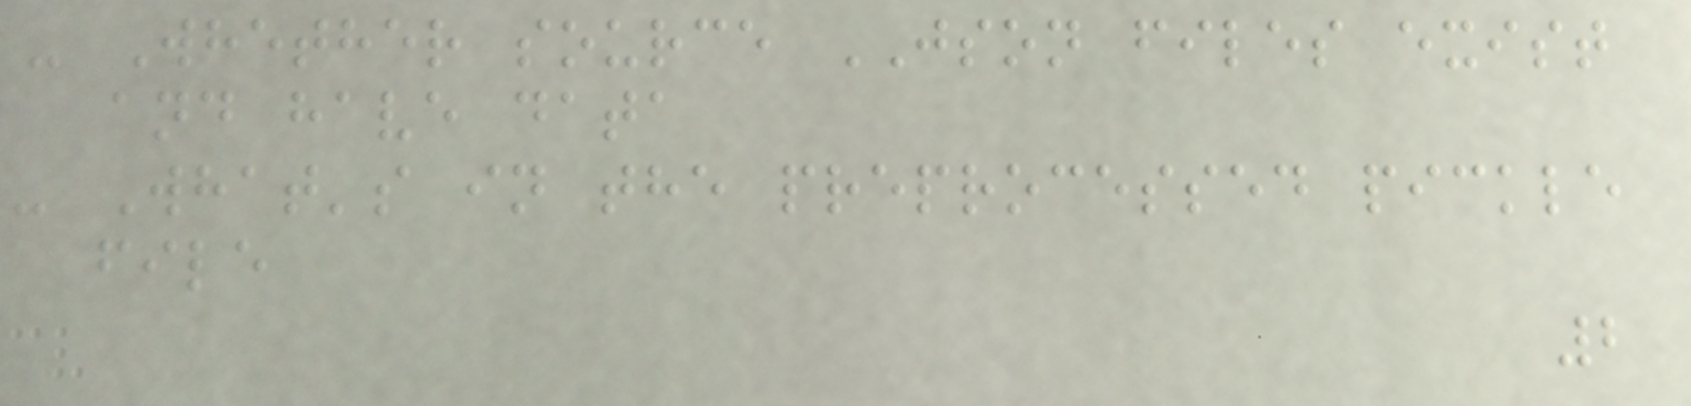- Whether source JSON files exist
and have data
- What's in the preprocessed pickle
file
2
